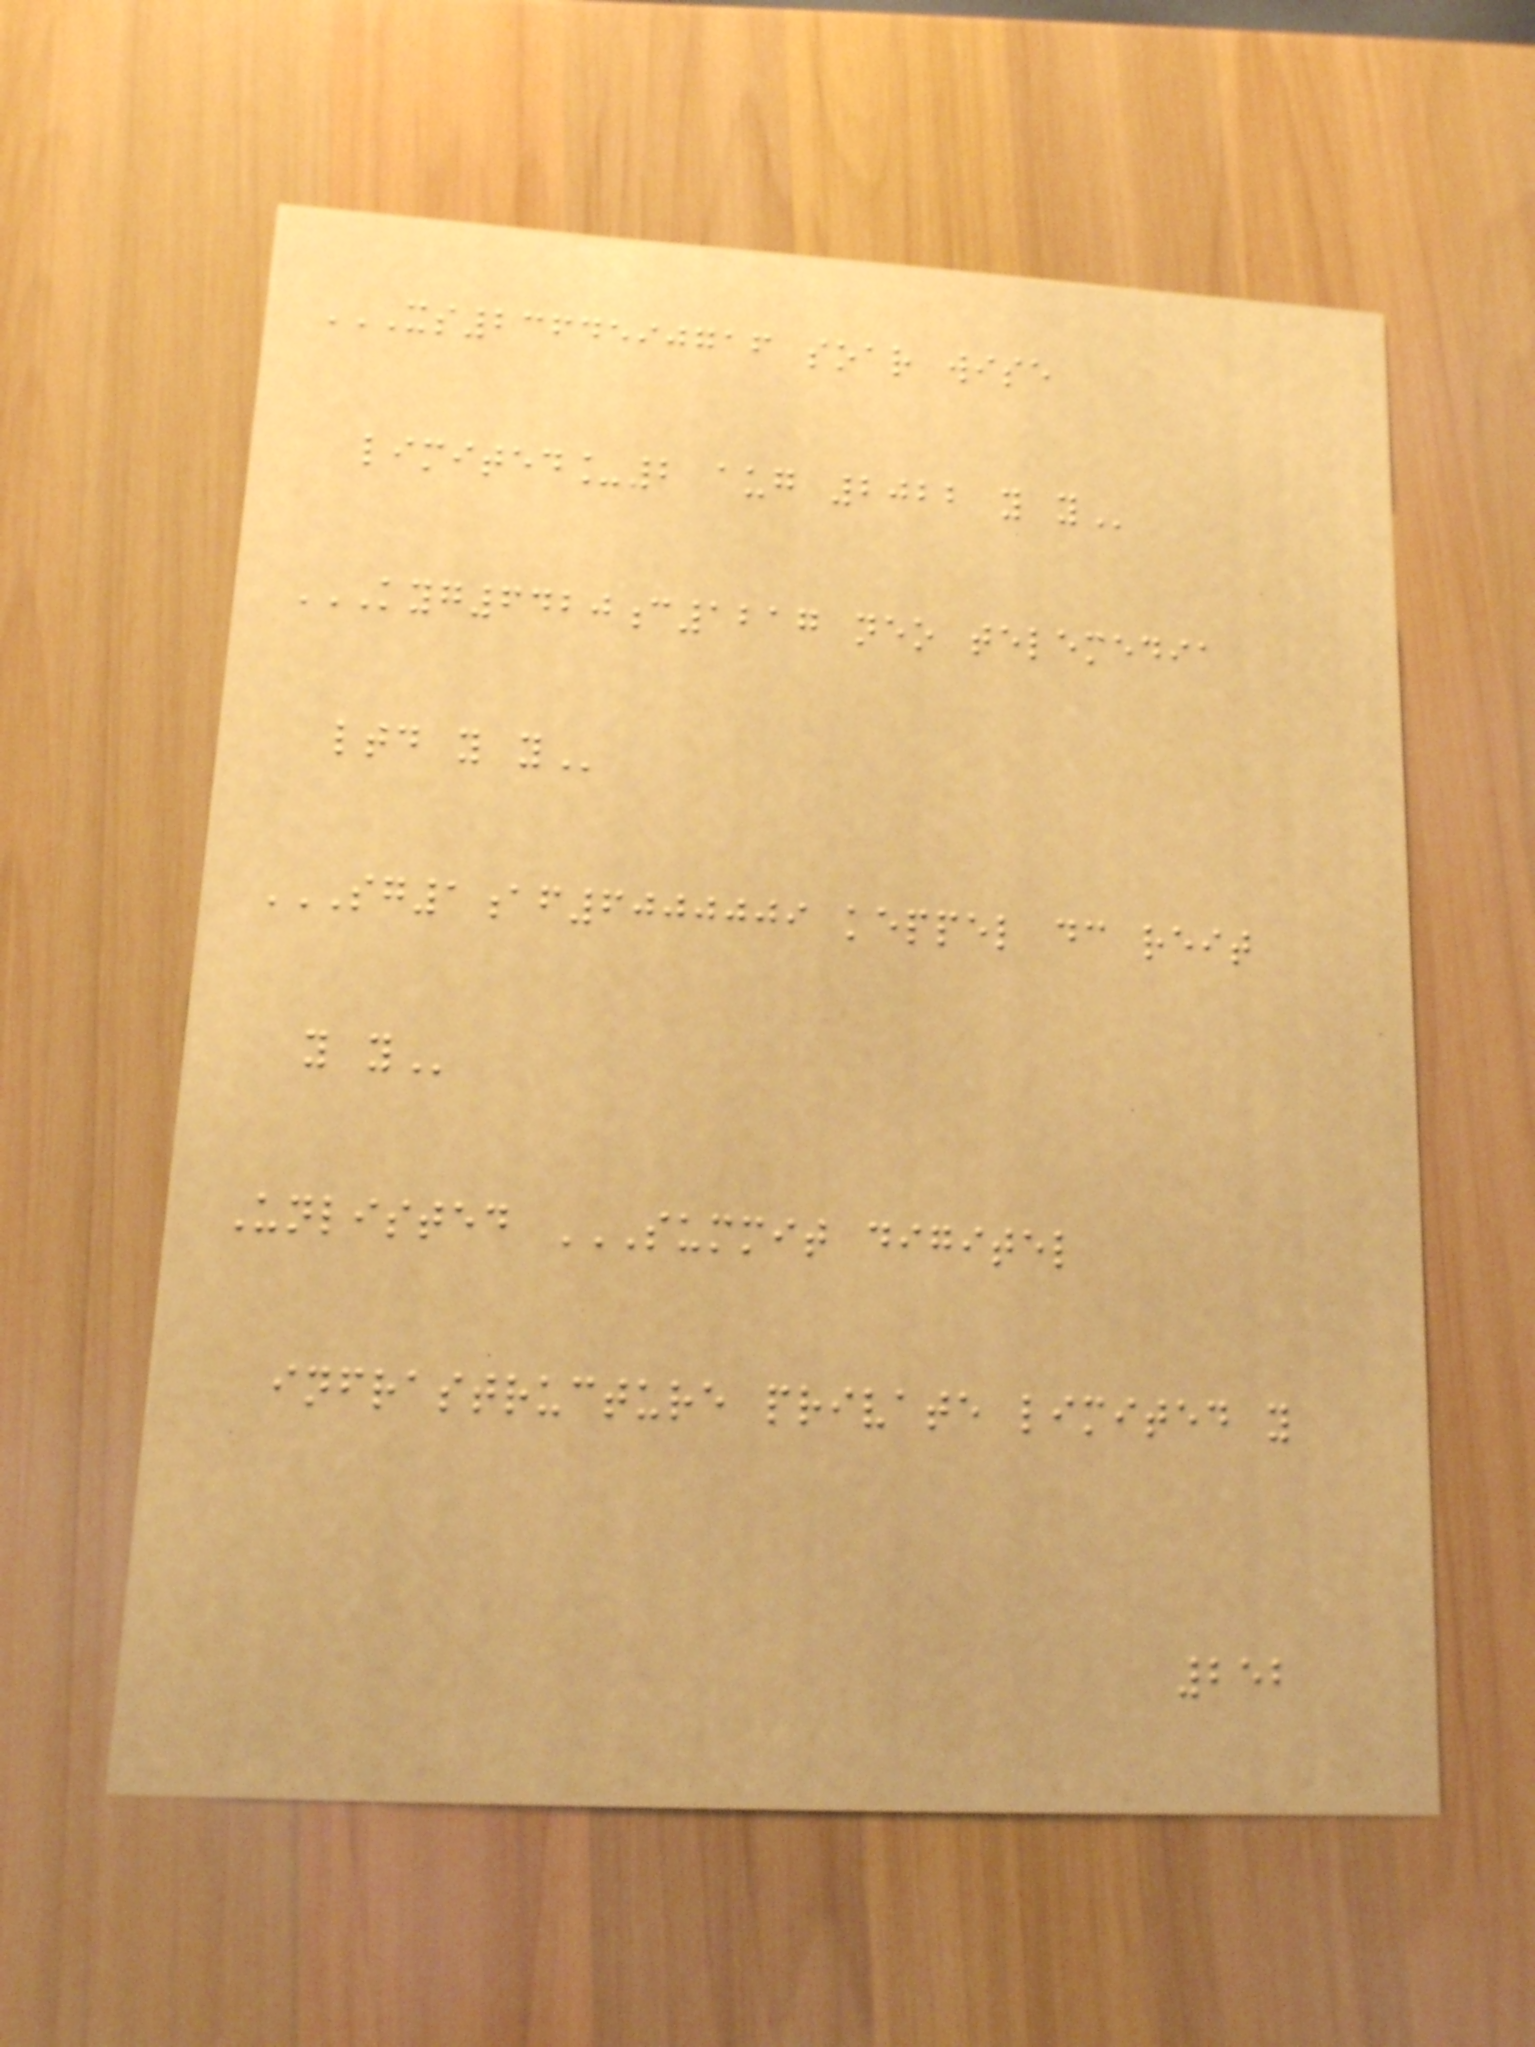XS2364590716 SOAR WISE
LIMITED_2 AUG 2022 Y Y
KYG6420C1217 NEO TELEMEDIA
LTD Y Y
SG1AF6000009 KEPPEL DC REIT
Y Y
Unlisted SUMMIT DIGITEL
INFRASTRUCTURE PRIVATE LIMITED Y
252
